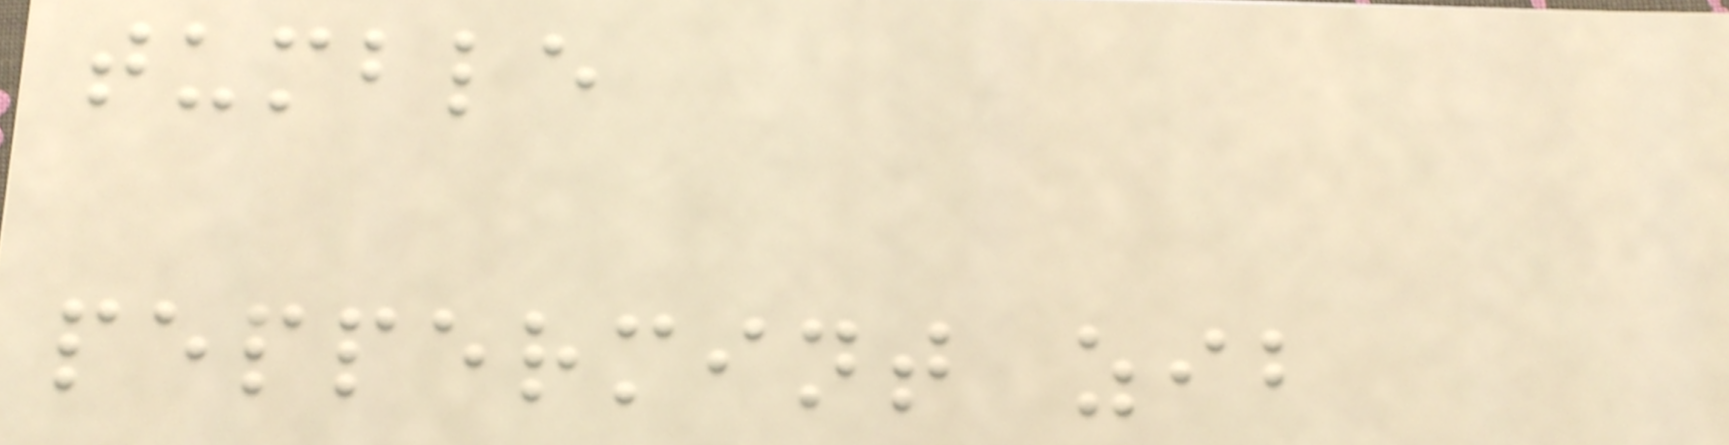tumble
peppermint zib
